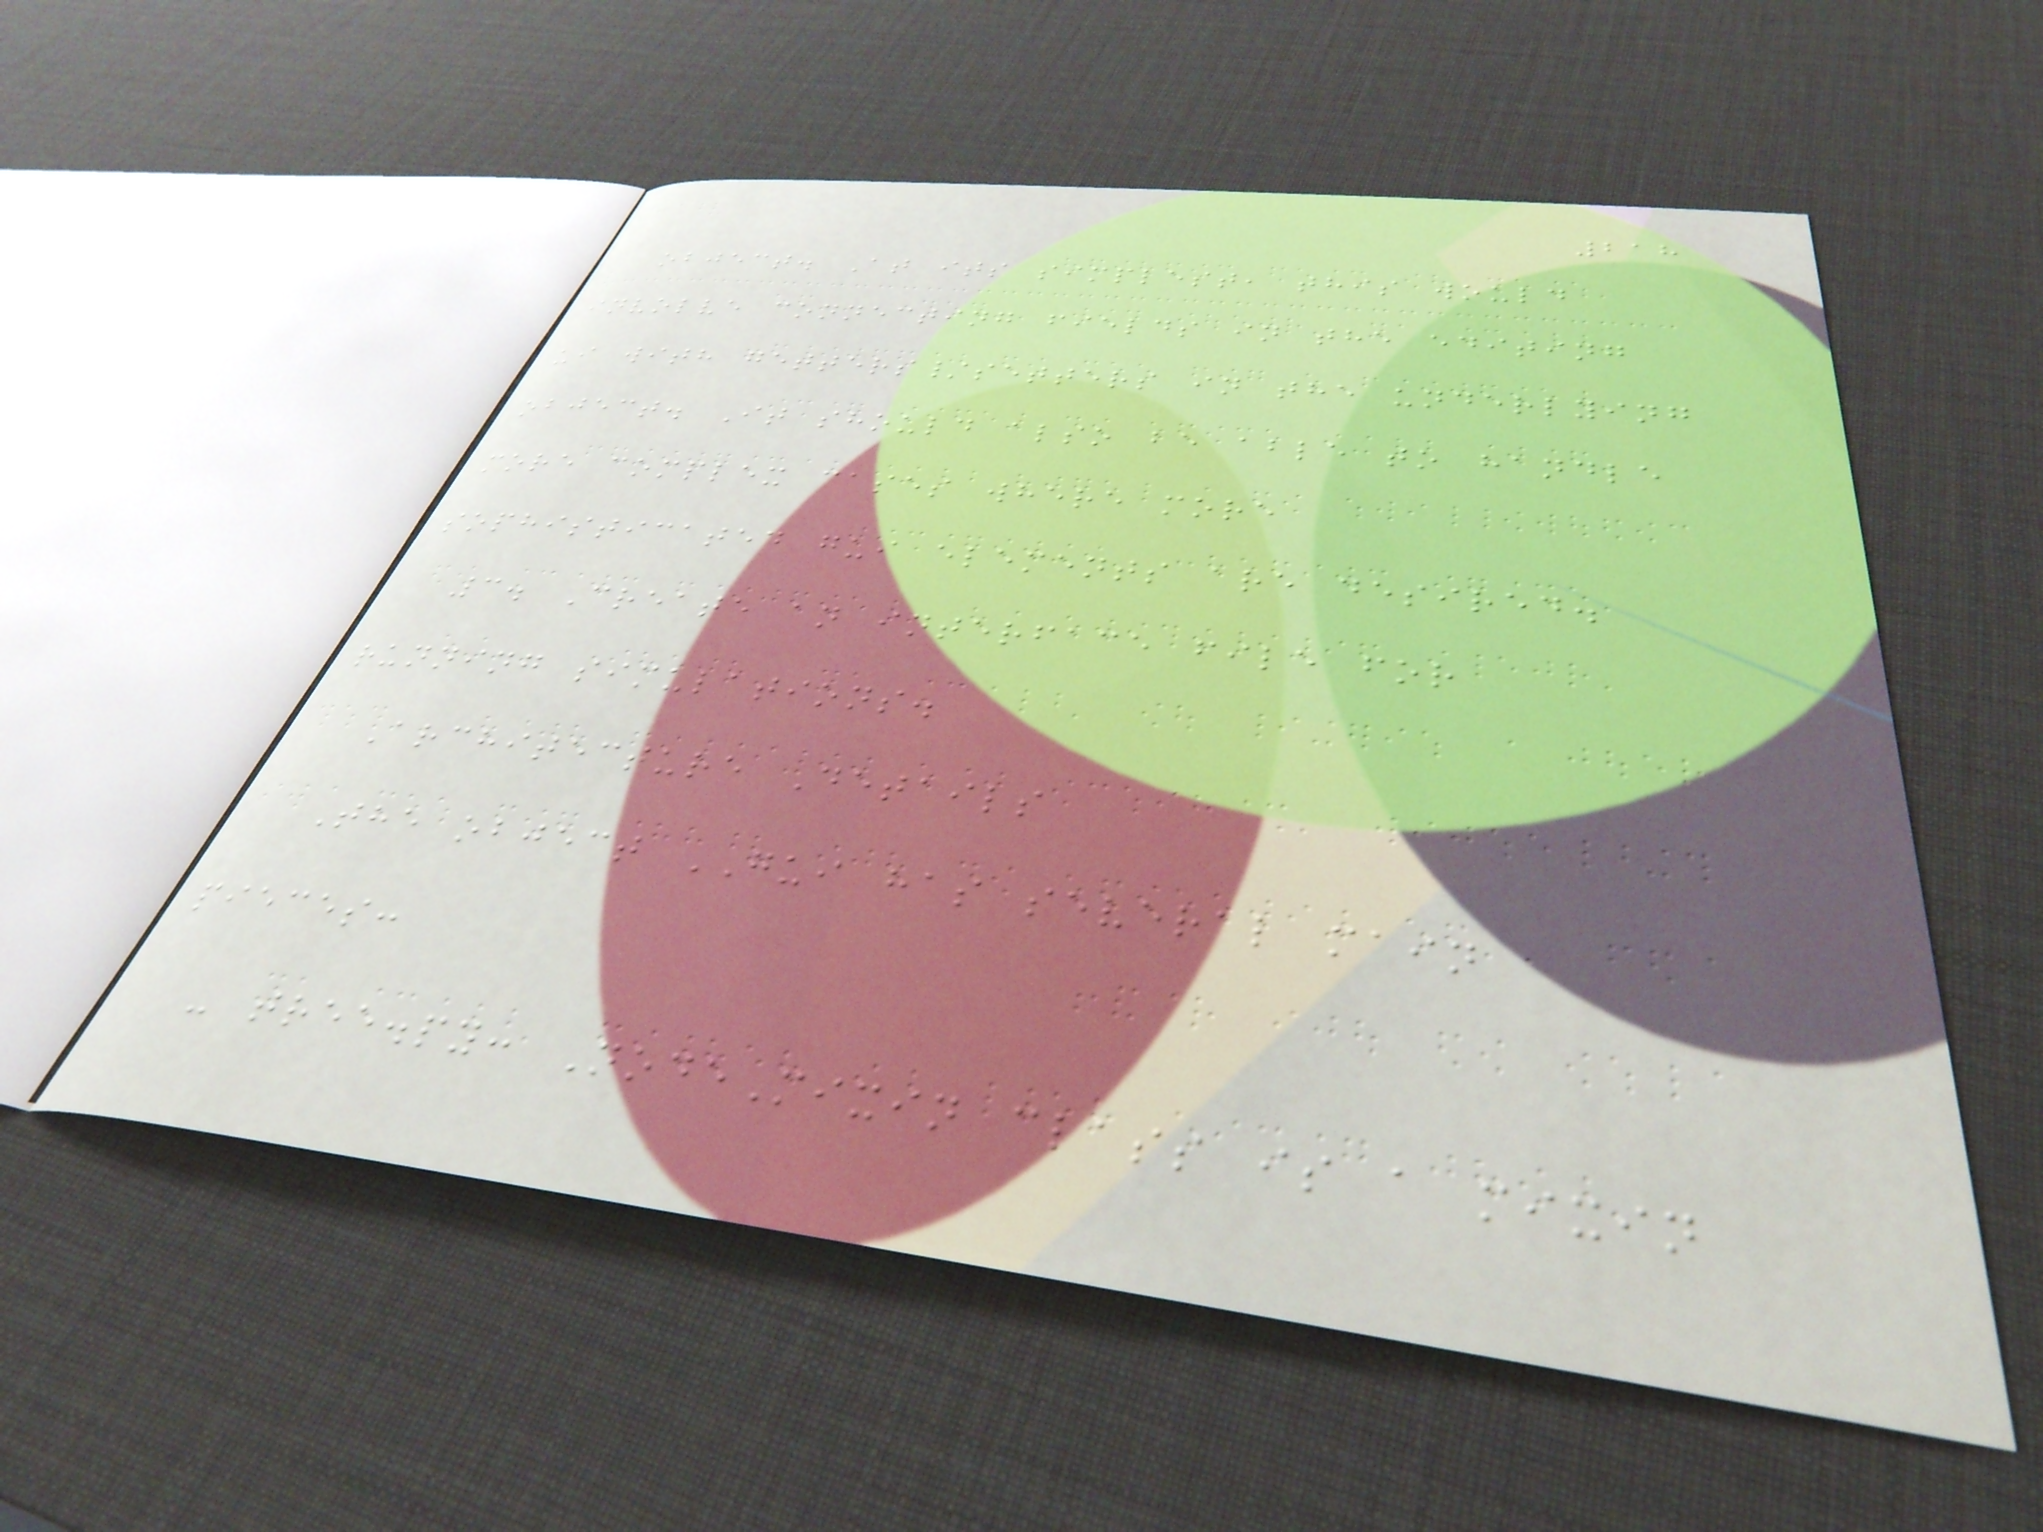218
object. At its simplest, this would
involve connecting fields in the editing
ui with getters/setters in the underlying
object. It should also be able to handle
more complex cases where more
sophisticated gui elements are desired.
3. Create an interface file for
running simulations.
Architecture Details
The object GUI has several main
pieces:
- tree.py: NodeMixin class is a mixin
